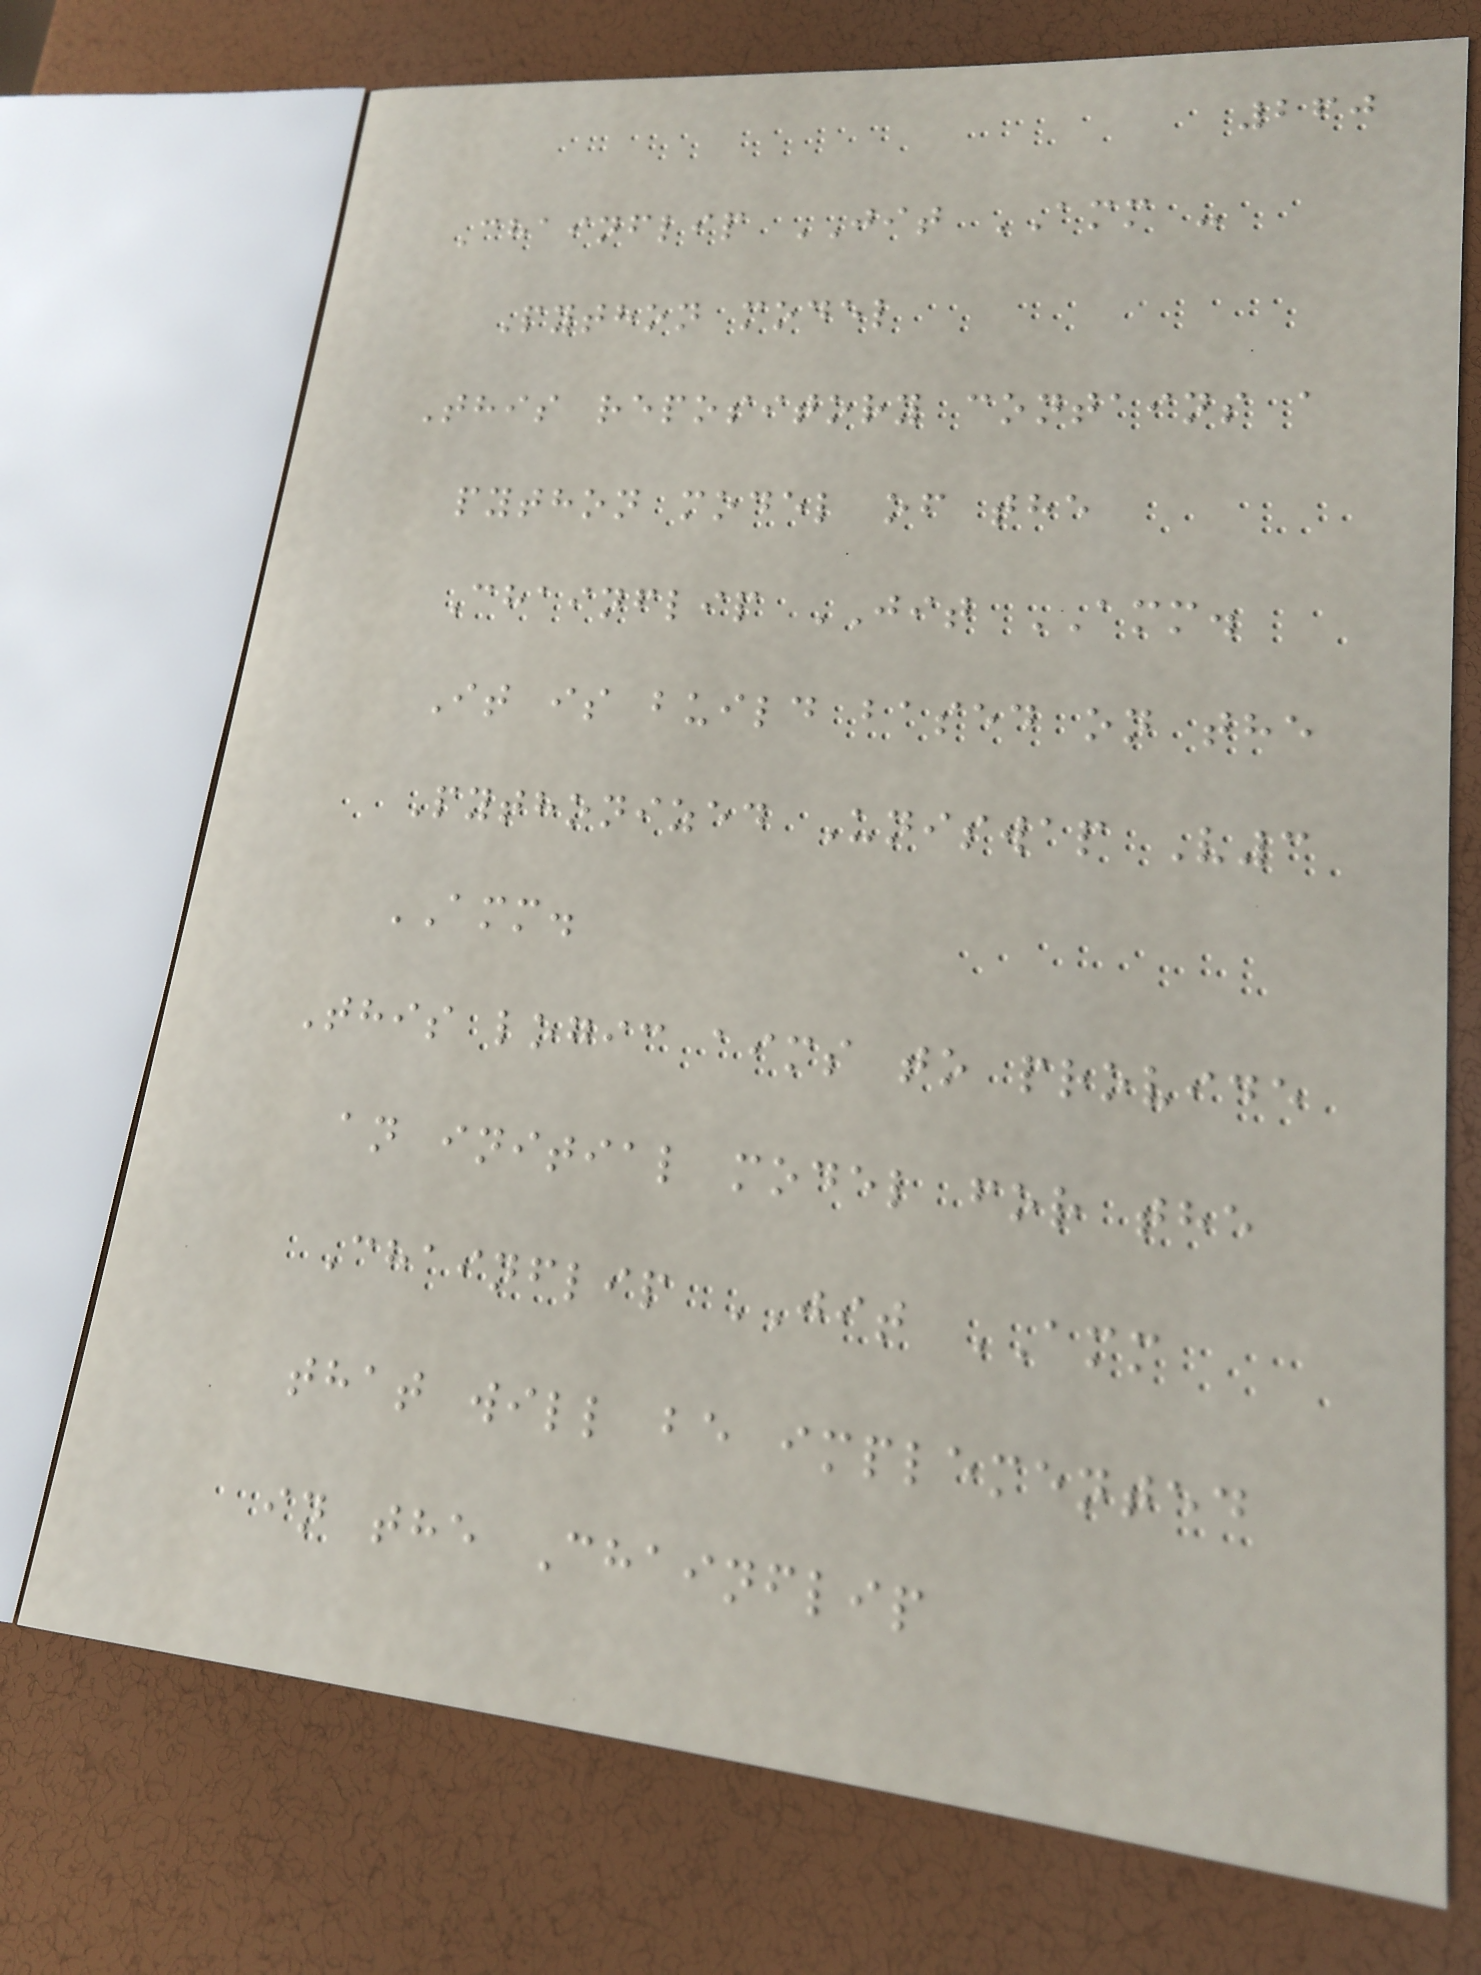260
Chainflip JIT AMM -
Python model
This repository contains a
python model of the
Chainflip JIT AMM.
It is build based on the
Pythonized Uniswap V3
AMM.
This logic aims to provide
an initial model for the
Chainflip JIT AMM
that will be implemented
in the Chainflip
